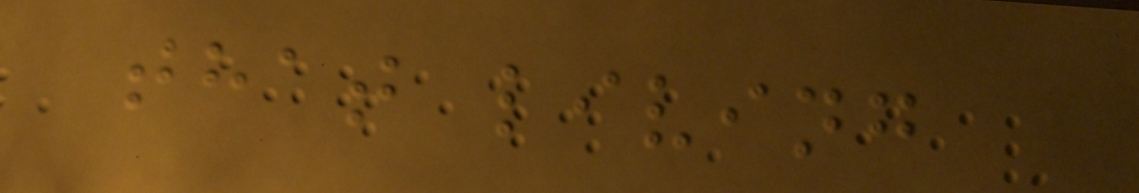that living
